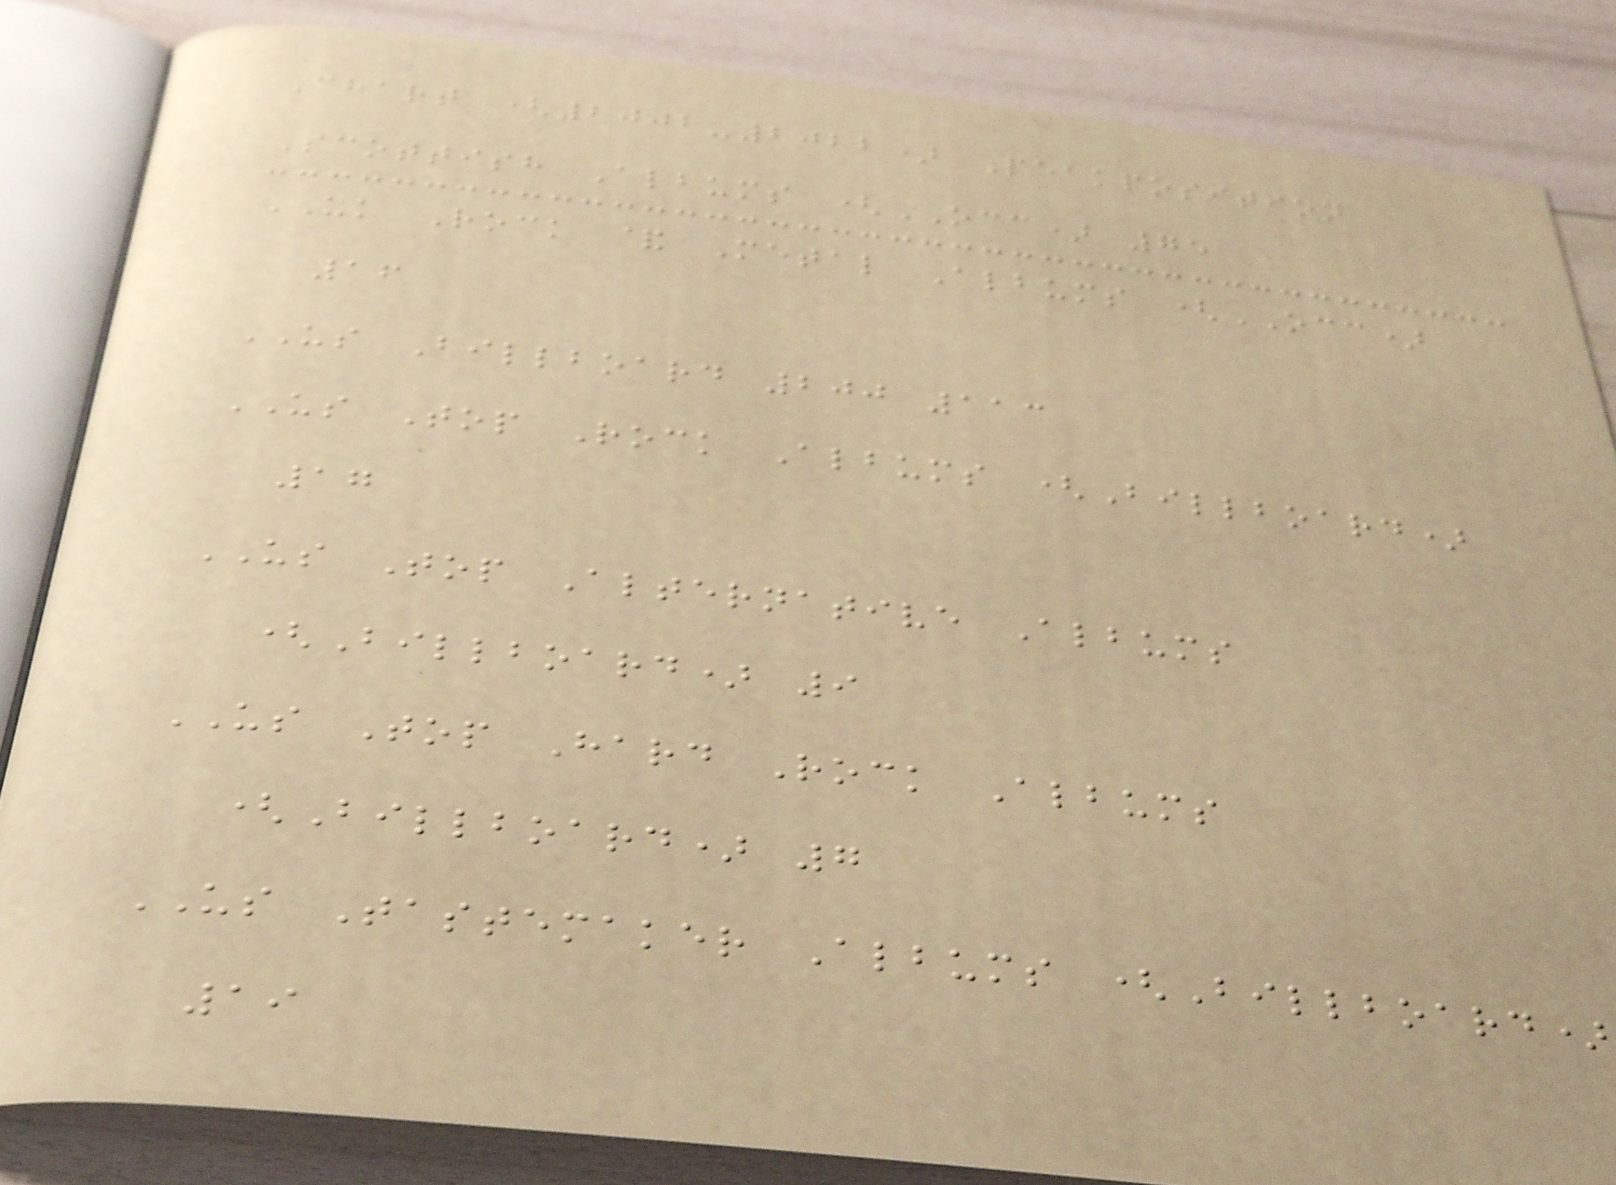Chart (2002-2022) Peakposition
Scottish Albums (OCC) 75
UK Rock & Metal Albums (OCC)
16
US Billboard 200 113
US Top Rock Albums (Billboard)
17
US Top Alternative Albums
(Billboard) 9
US Top Hard Rock Albums
(Billboard) 7
US Tastemaker Albums (Billboard)
19
